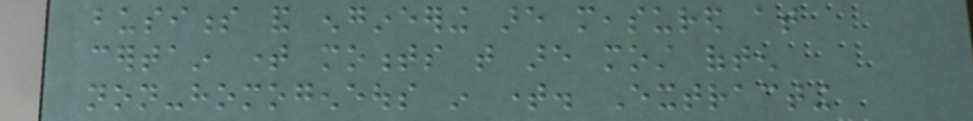business and engineering are measured at
certain time moments that are most often
non-homogeneous in time. Extracting
